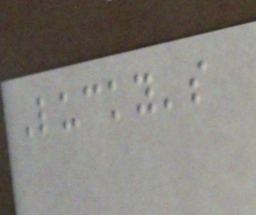Lucky's
